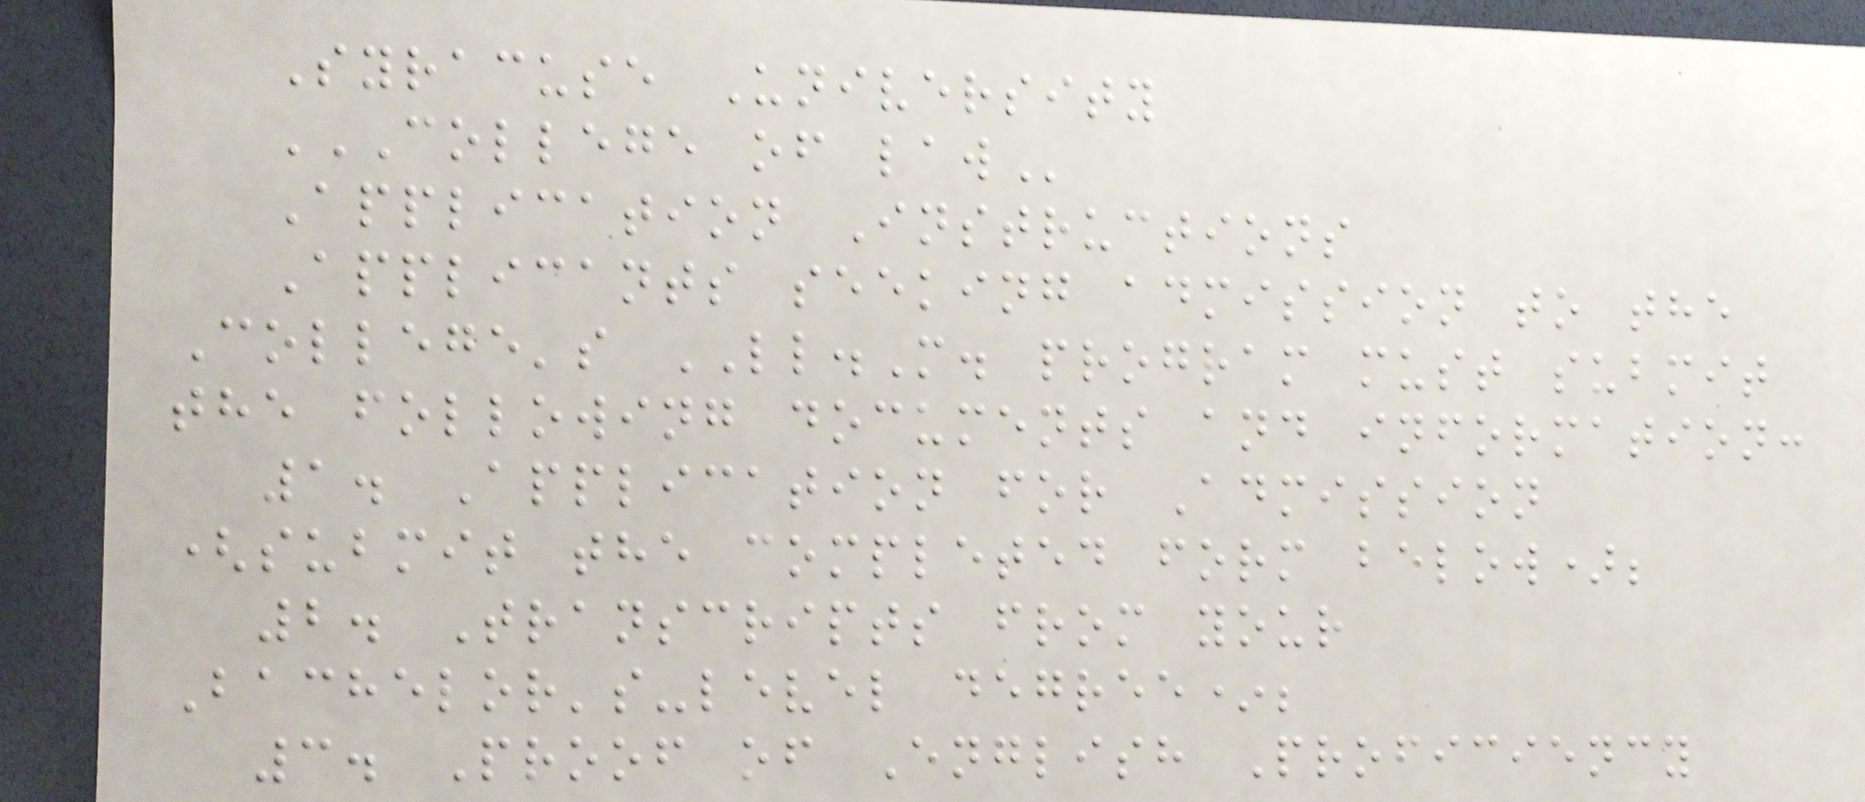Syracuse University
COLLEGE OF LAW
Application Instructions
Applicants seeking admission to the
College's LL.M. program must submit
the following documents and information:
1. Application for Admission
(submit the completed form below);
2. Transcripts from your
Bachelor's-level degree*;
3. Proof of English Proficiency
